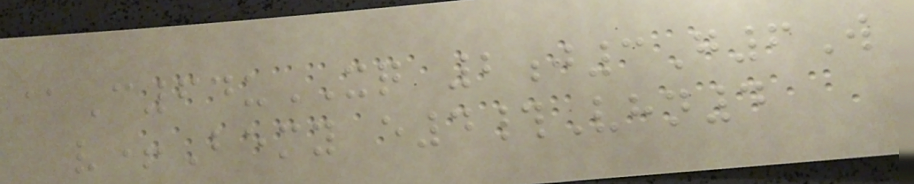@C64uXQ 2j3G6W
v+Bemy e4#Vhn4
